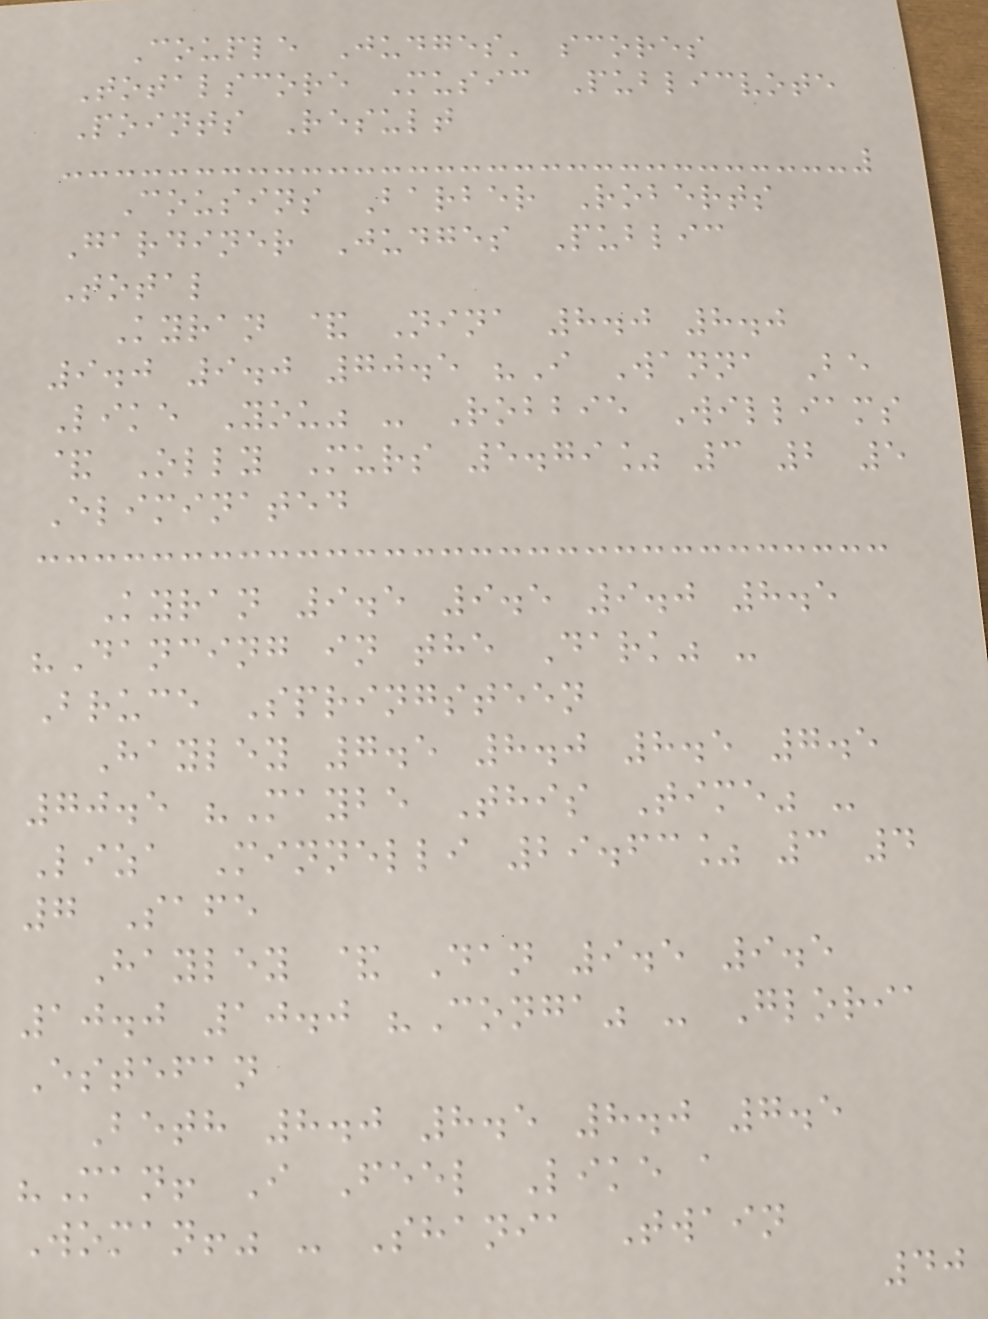Couple Judges' scores
Totalscore Music Publicvote
Points Result
Cousins Barber Roberts
Gardiner Judges Public
Total
Kyran & Nina 8.0 8.0
9.0 9.0 70.5 "I Wanna Be
Like You" - Robbie Williams
& Olly Murs 5.79% 3 2 5
Eliminated
Kyran 9.5 9.5 9.0 8.5
"Dancing in the Dark" -
Bruce Springsteen
Hayley 7.5 8.0 8.5 7.5
70.5 "Maybe This Time" -
Liza Minnelli 29.63% 3 4
7 Safe
Hayley & Dan 9.5 9.5
10.0 10.0 "Conga" - Gloria
Estefan
Beth 8.0 8.5 8.0 7.5
"Man! I Feel Like a
Woman!" - Shania Twain
40
